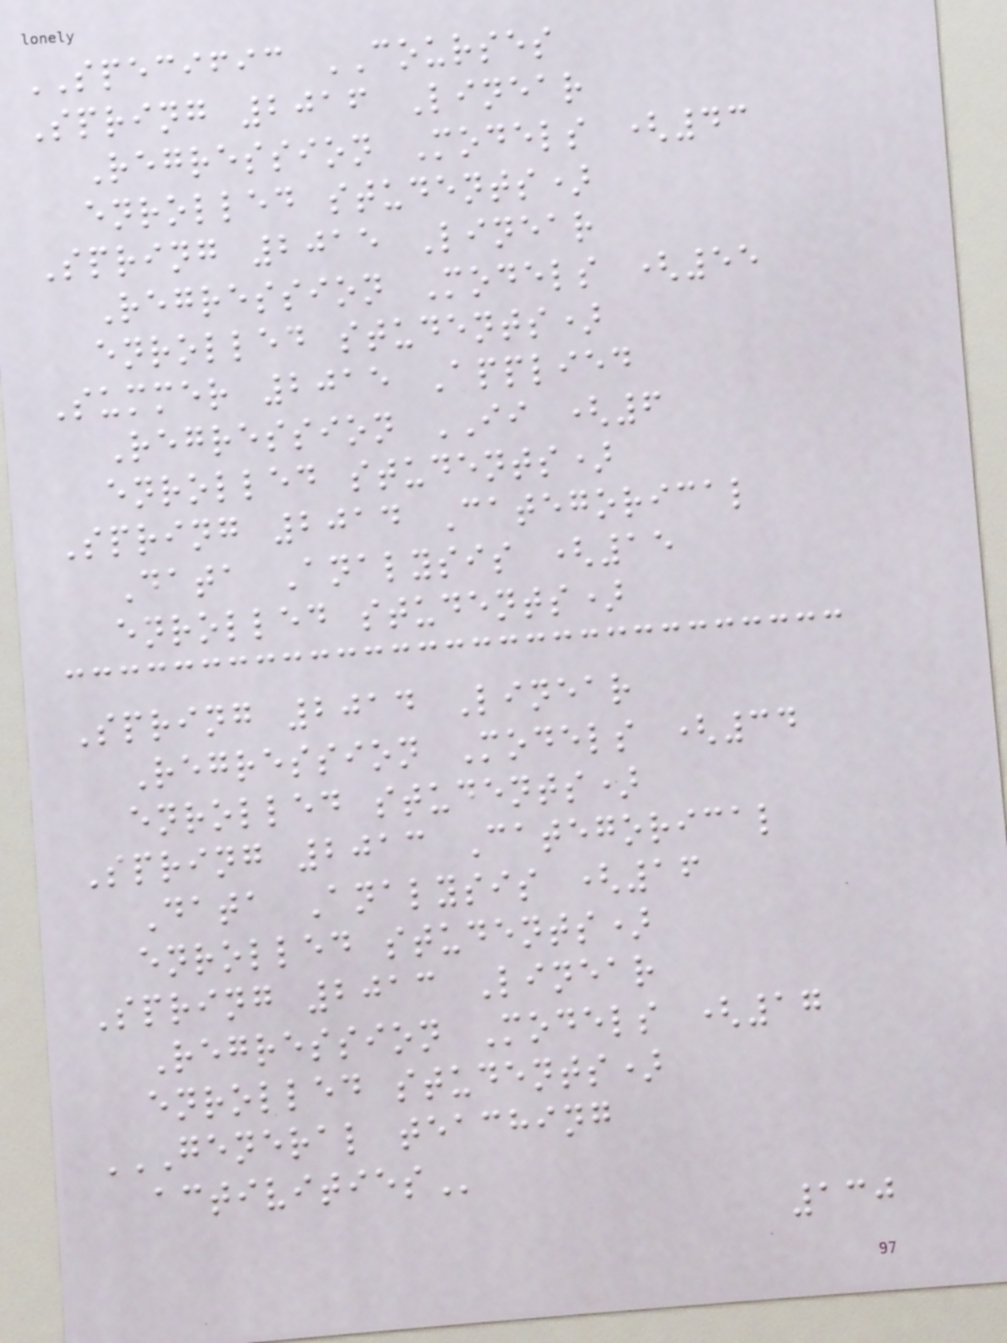SPECIFIC COURSES
Spring 2016 Linear
Regression Models (43
enrolled students)
Spring 2015 Linear
Regression Models (55
enrolled students)
Summer 2015 Applied
Regression II (6
enrolled students)
Spring 2014 Categorical
Data Analysis (15
enrolled students)
Spring 2014 Linear
Regression Models (34
enrolled students)
Spring 2013 Categorical
Data Analysis (16
enrolled students)
Spring 2013 Linear
Regression Models (17
enrolled students)
GENERAL TEACHING
ACTIVITIES
130
